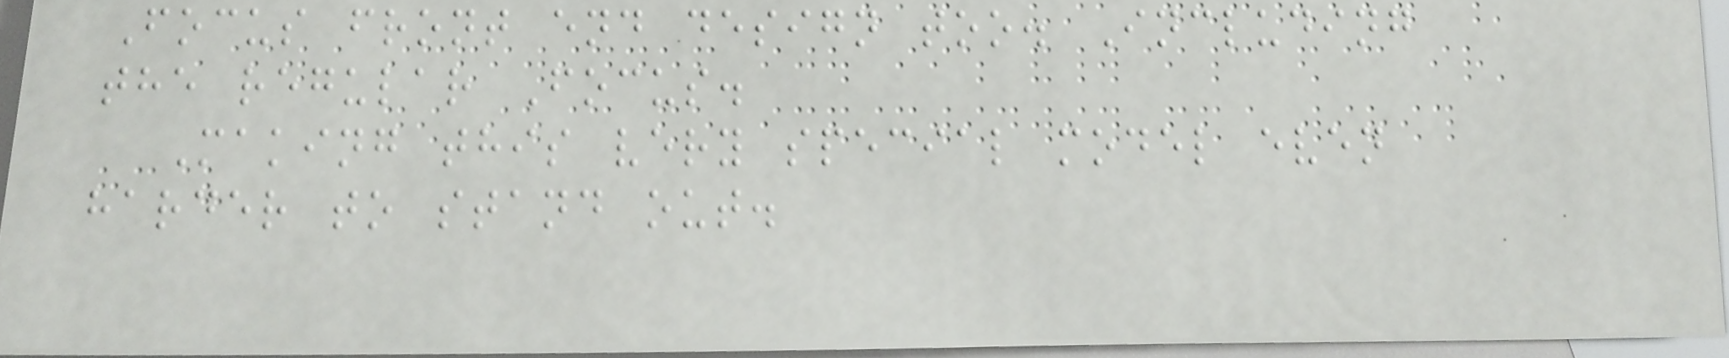Focus front end design too. Including
the regular Focus.
Making this very special model even
harder to stand out.
